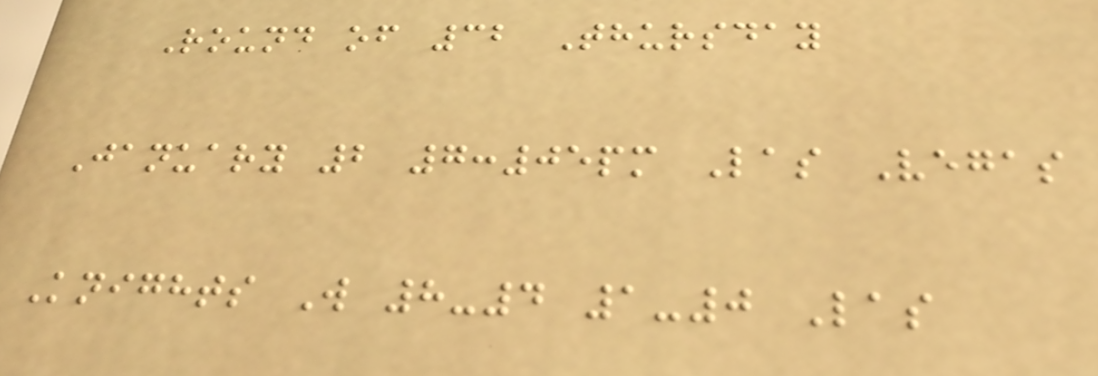Round of 32 Thursday
January 2 7:05pm Las Vegas
Knights W 8-4 1-0 Las
